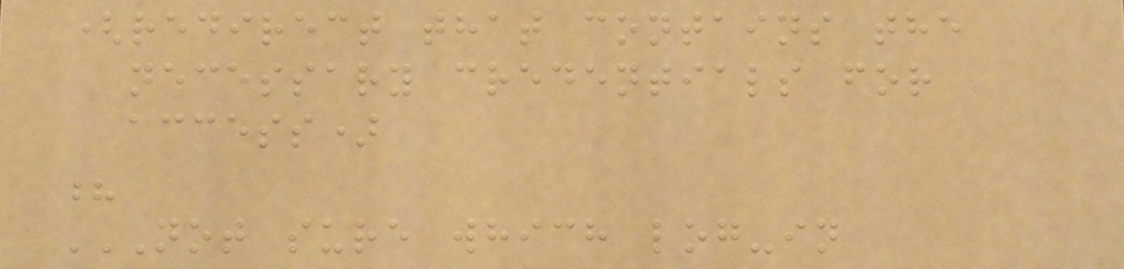(redirect that contains the
necessary credentials for
access)
?
NOT SURE WHICH LOG-IN
